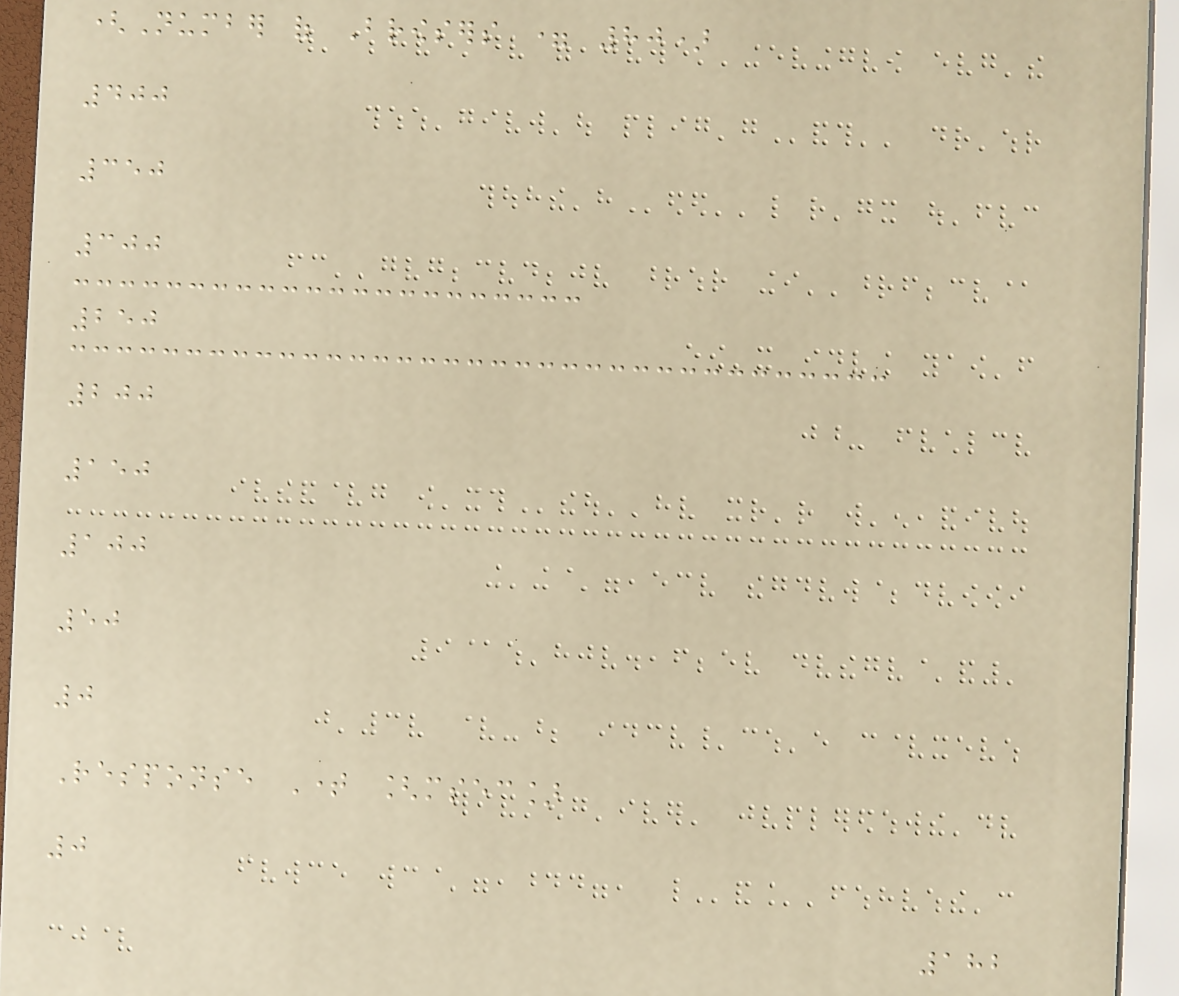(Number of Browsers = 80)
400
350
300
250
200
150
100
50
0
Response Time [msec]
0
182
